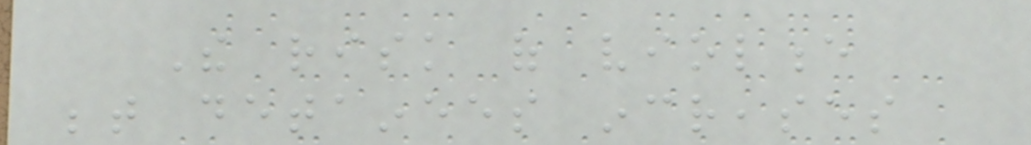The risk of violence
between detainees increases
